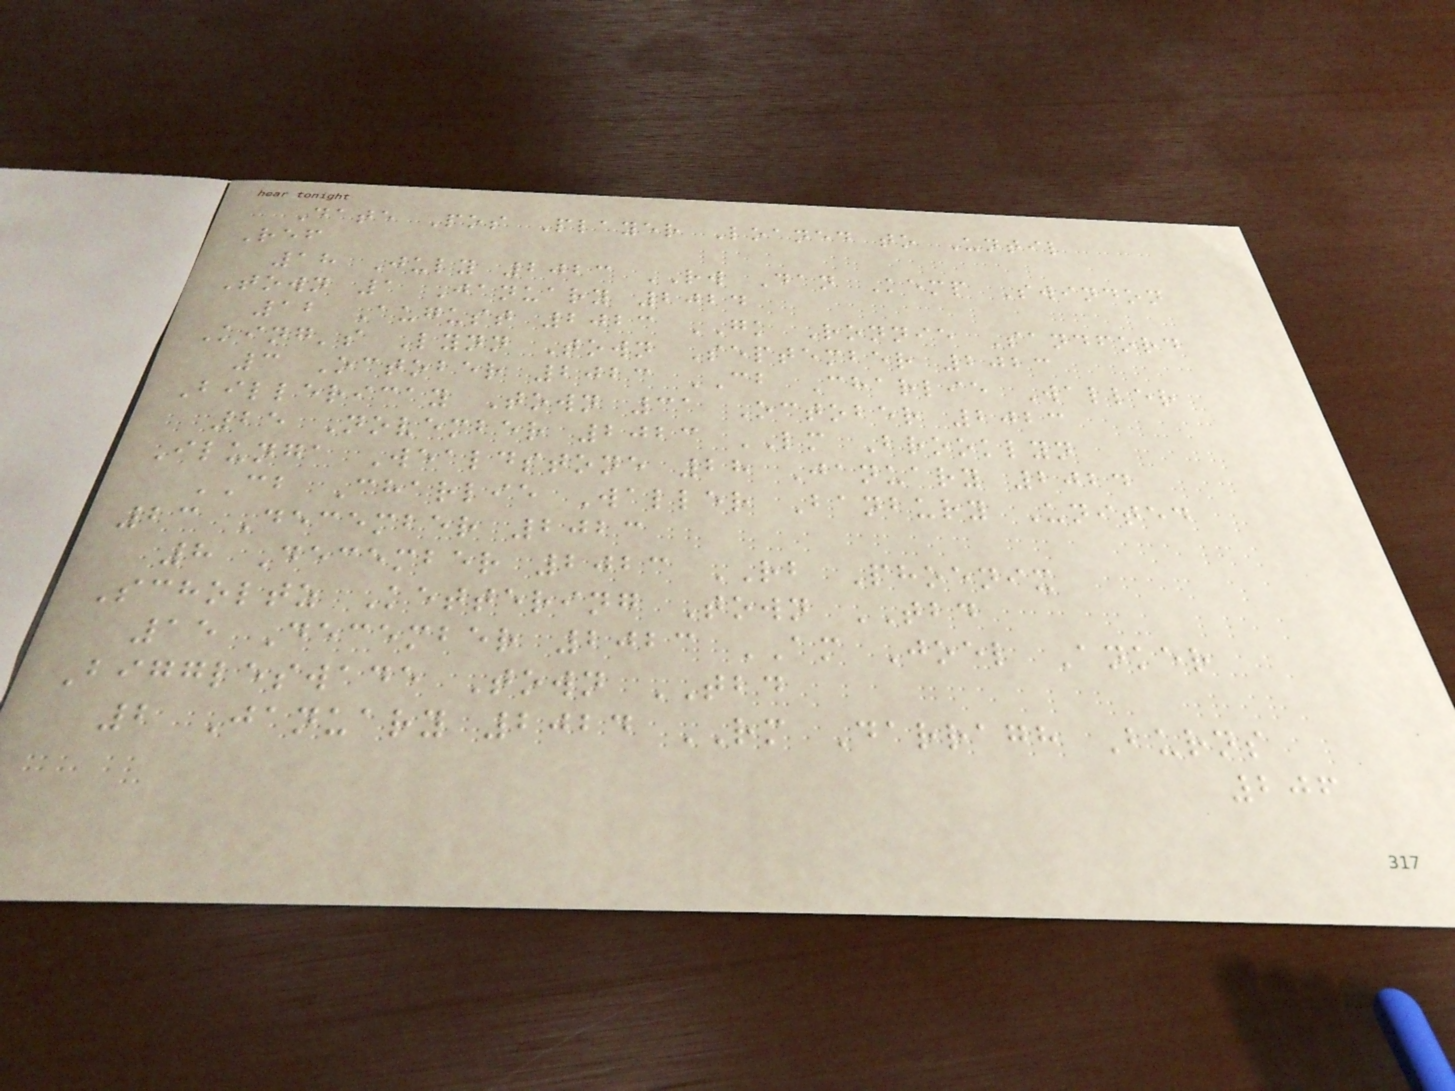Date Pos Player Loaned to Until
Ref
18 July 2023 RW Dan Kemp Swindon
Town 1 January 2024
12 August 2023 GK Ronnie Sandford
King's Lynn Town September 2023
3 October 2023 CB Charlie Waller
Billericay Town 31 October 2023
25 November 2023 LM Brooklyn
Ilunga Wealdstone 28 January 2024
CB Charlie Waller Banbury United
23 December 2023
8 December 2023 RB Phoenix
Scholtz Kettering Town TBD
15 December 2023 AM Joel Anker
Biggleswade Town TBD
2 January 2024 RM Darragh Burns
206
